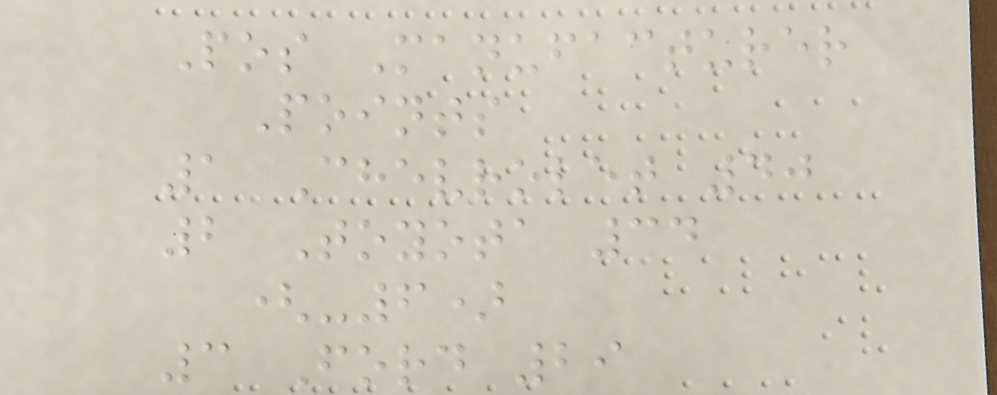Pos Manufacturer
Points
1 Chevrolet 40
2 Toyota 34
(-6)
3 Ford 29
